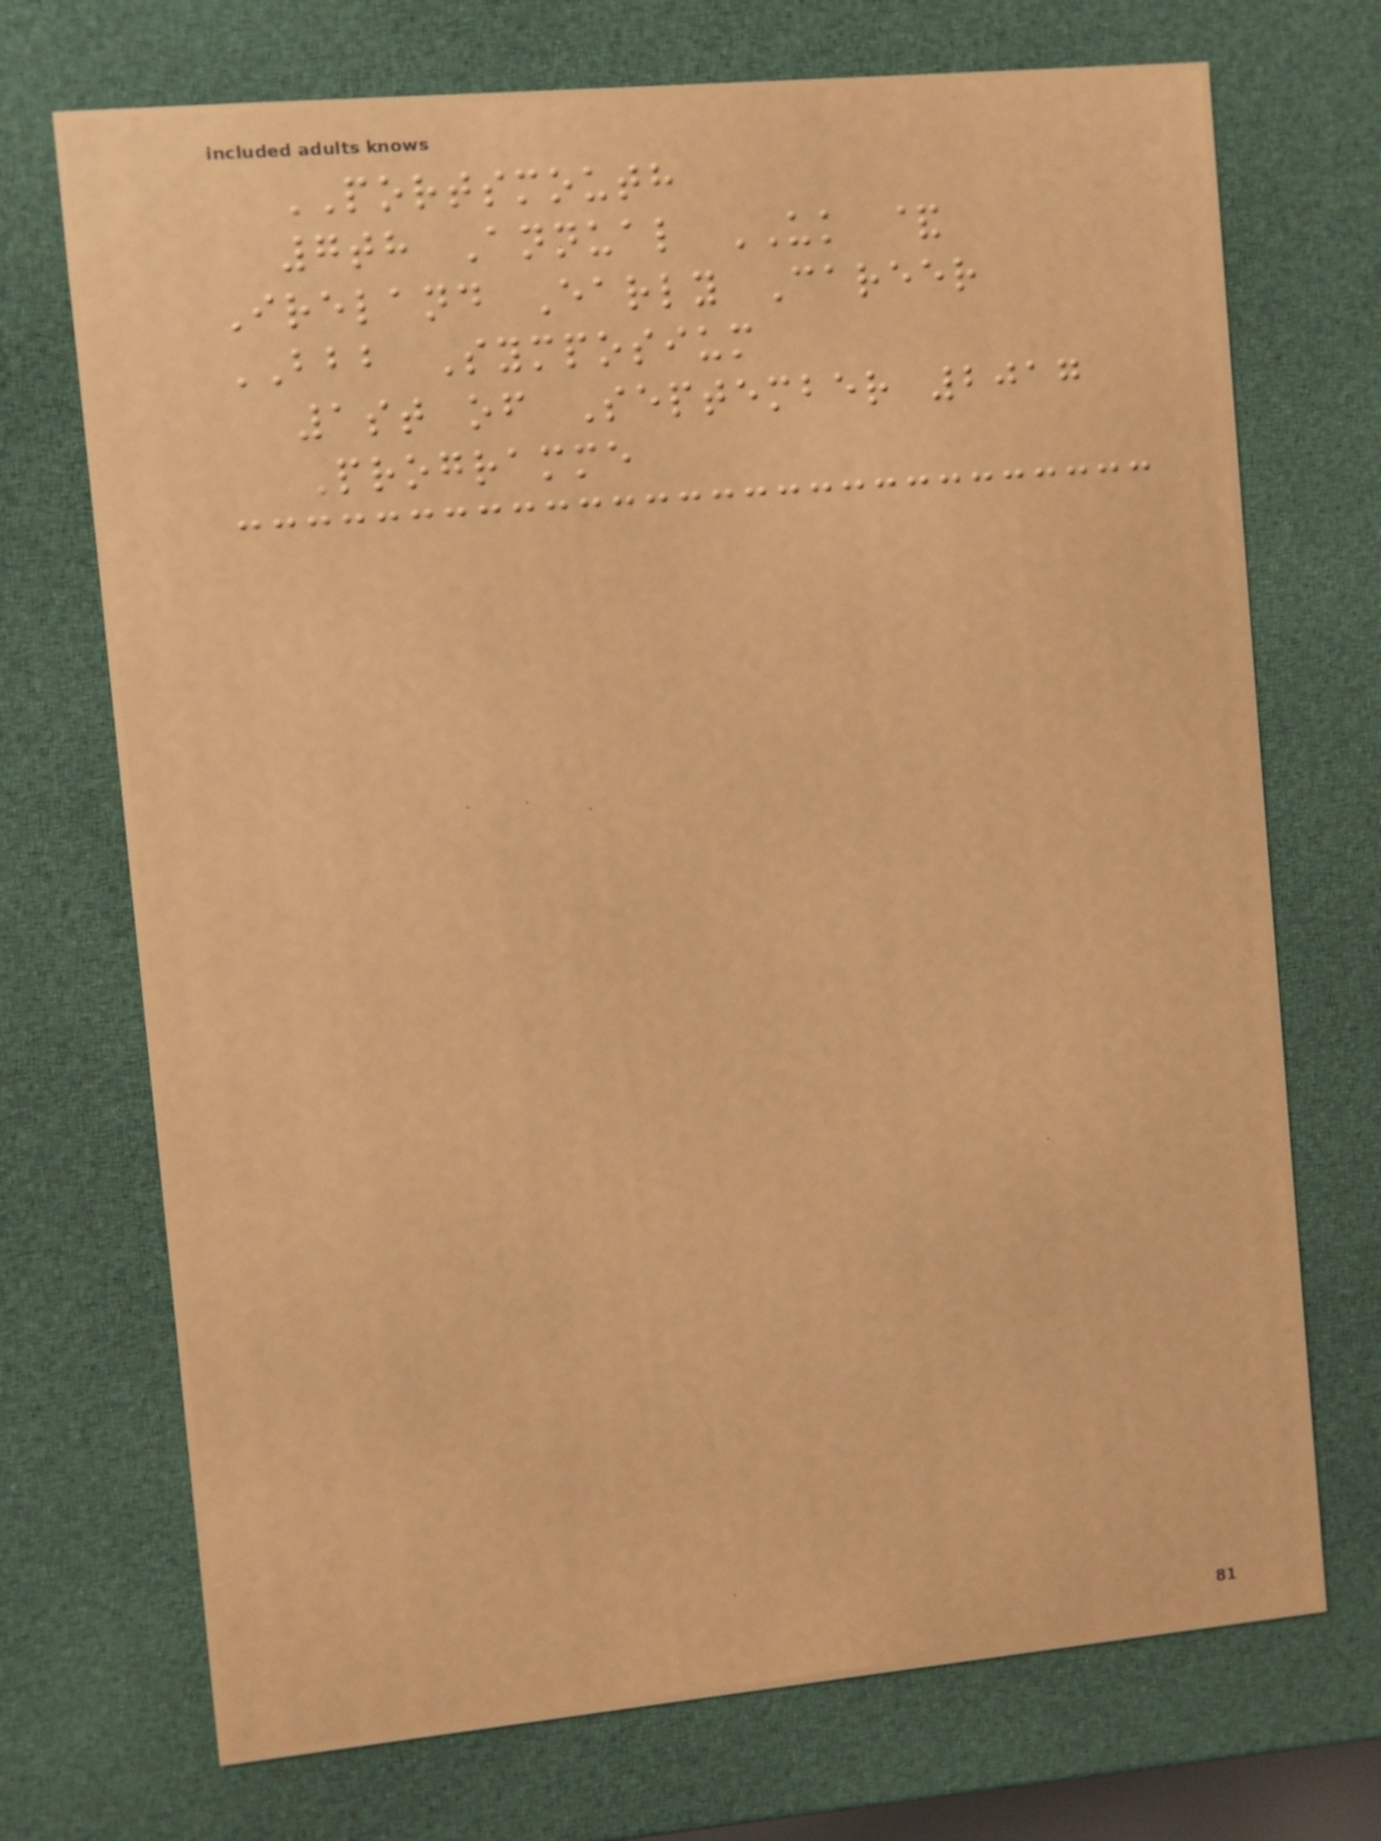PORTSMOUTH
7th Annual UK &
Ireland Early Career
BBB Symposium
1st of September 2017
Programme
